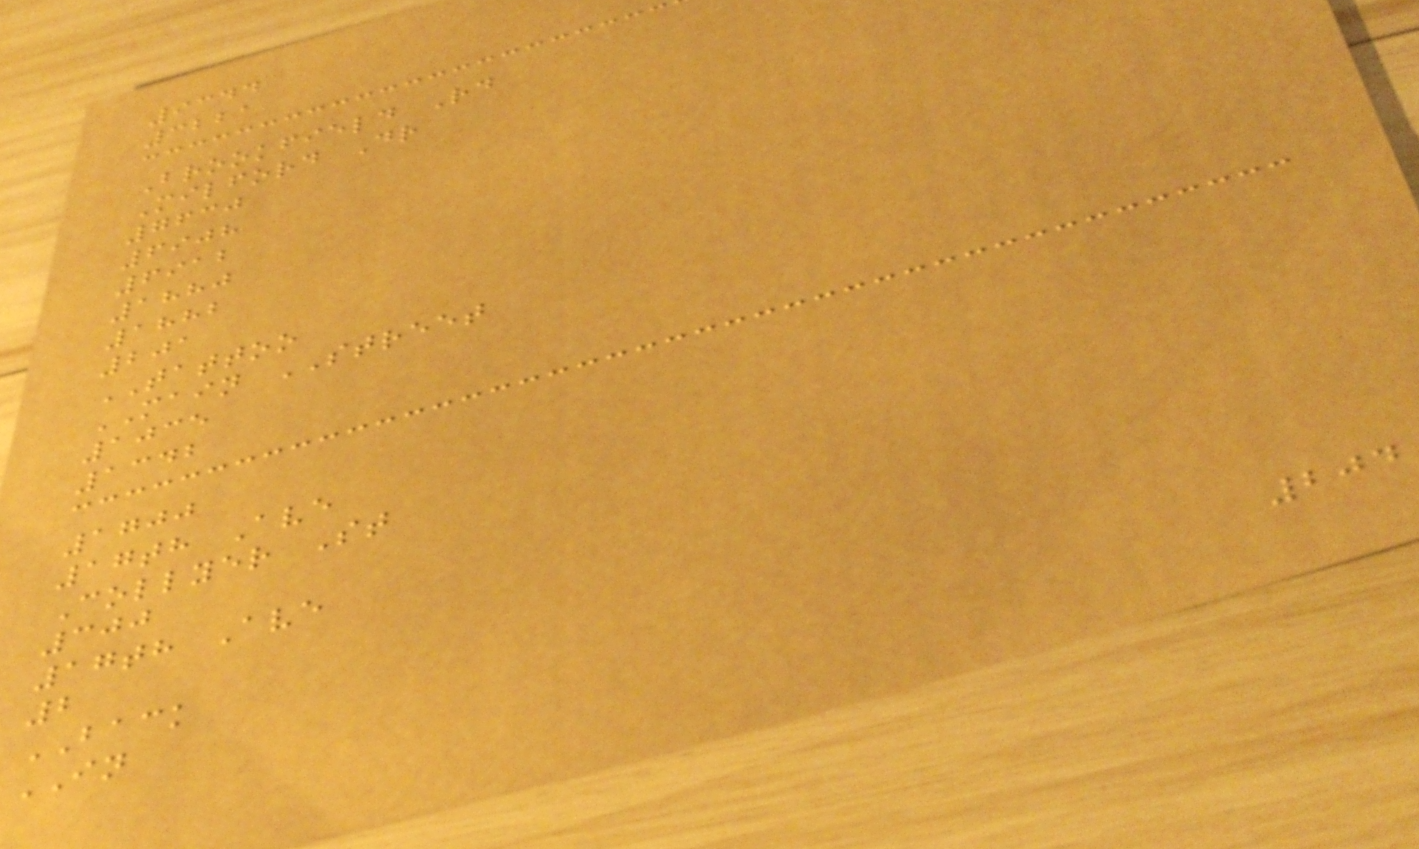9344
3221
Brookfield Rd
Milford Dr
7630
6908
6912
1880
1882
201
TATTOO
MAIN STREET
1035
1342
1700
17th Ave
Collyer St
300
17th Ave
2
BACK
IN
204
